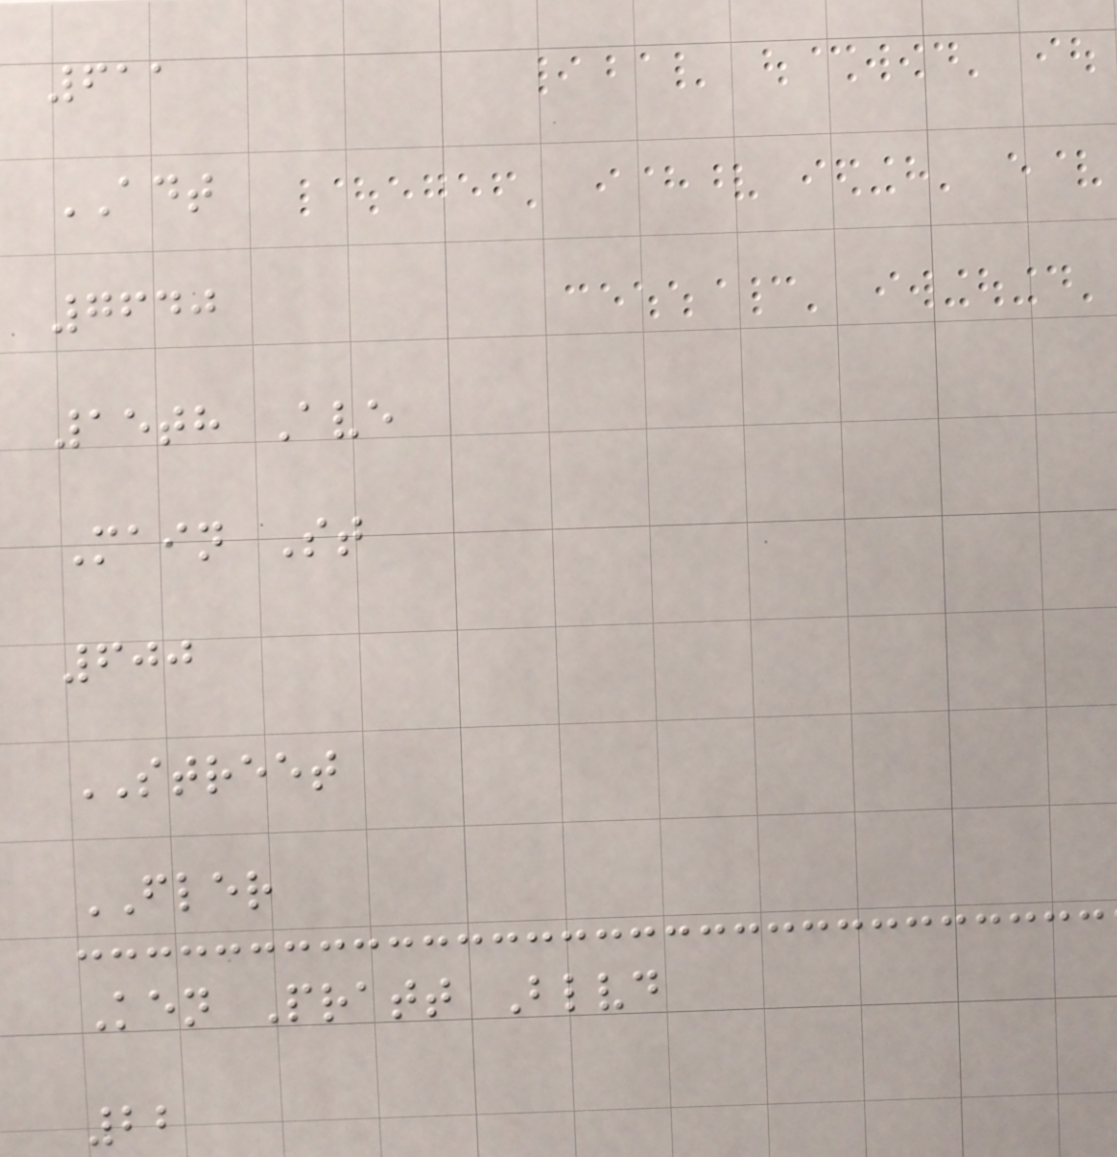611
ADT
7640
15th Ave
Main St
600
STREET
FLER
Ken Pratt Blvd
22
